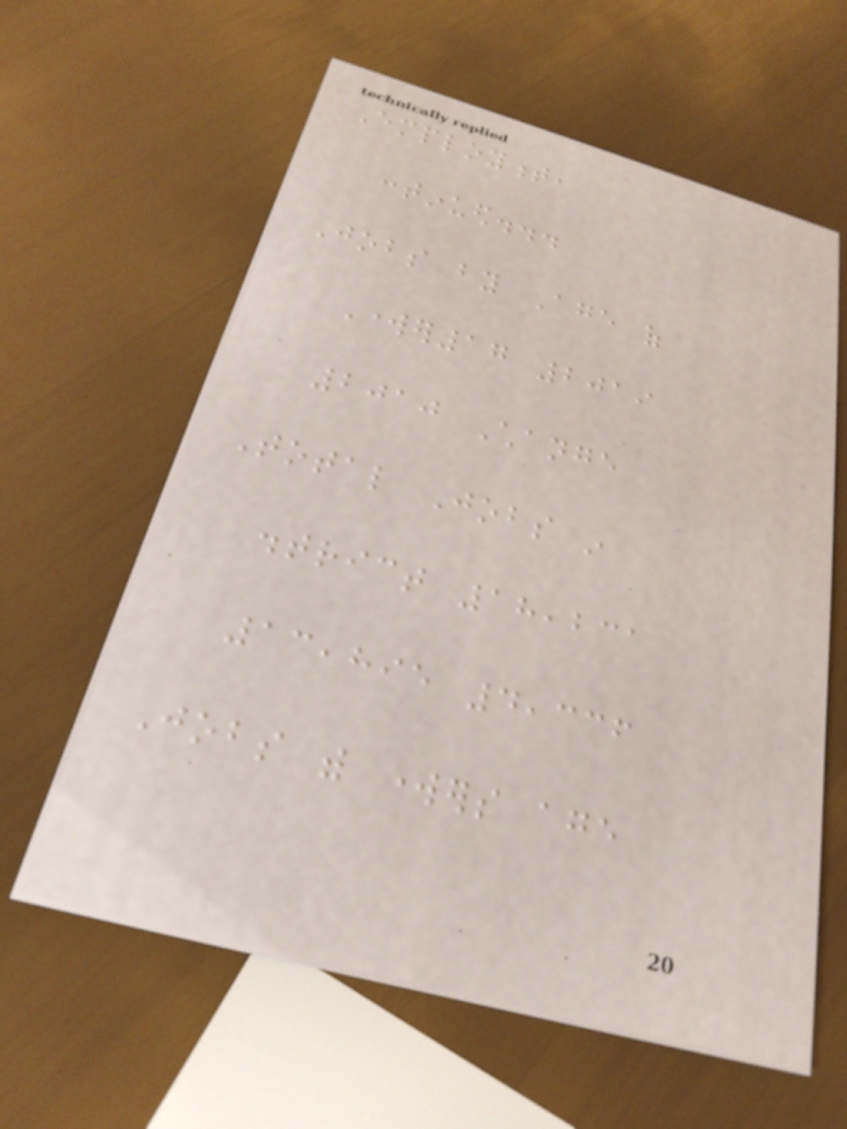Employment,
continued...
Jobs by Age of
Worker17 2019
2010 Change
Total Jobs in
district 18,231
13,895 4,336
Jobs with workers age
